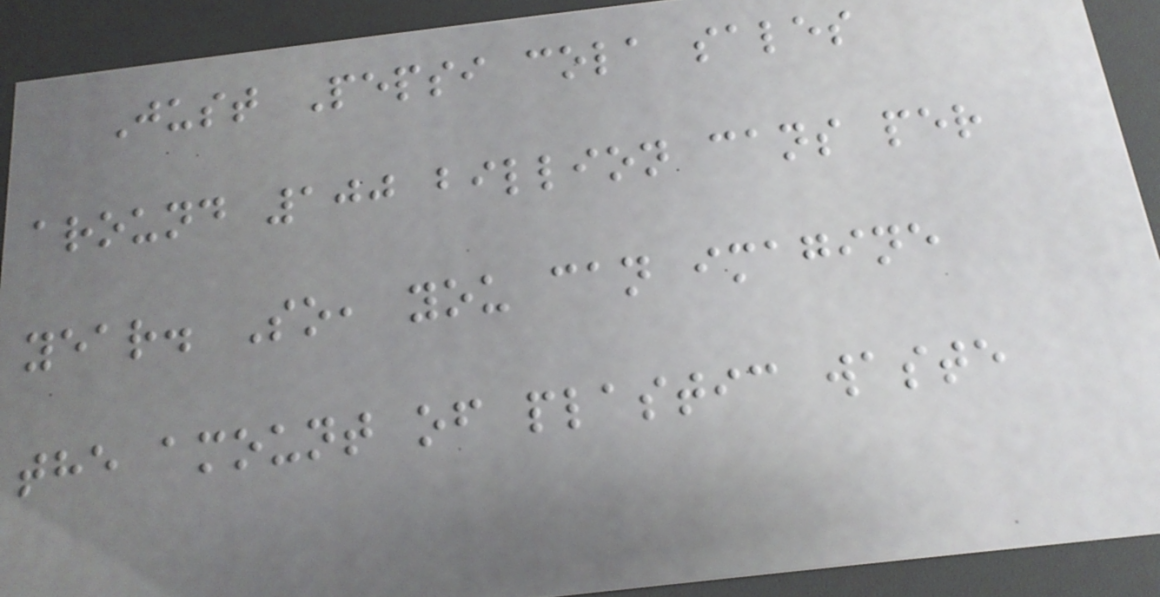Just Pepsi cola sales
around 100 billion cans per
year. So, you can imagine
the amount of plastic waste
